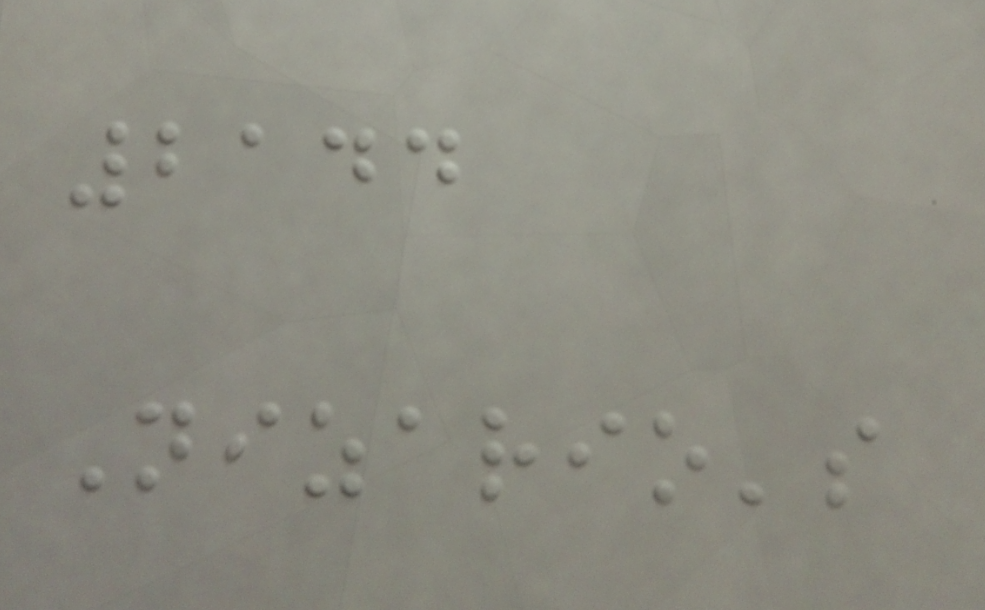2144
Nizario's
